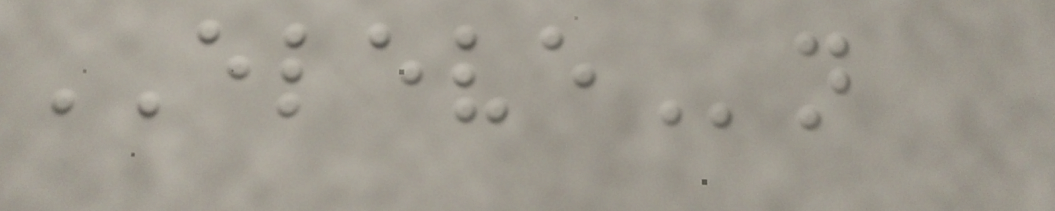ELEVEn
